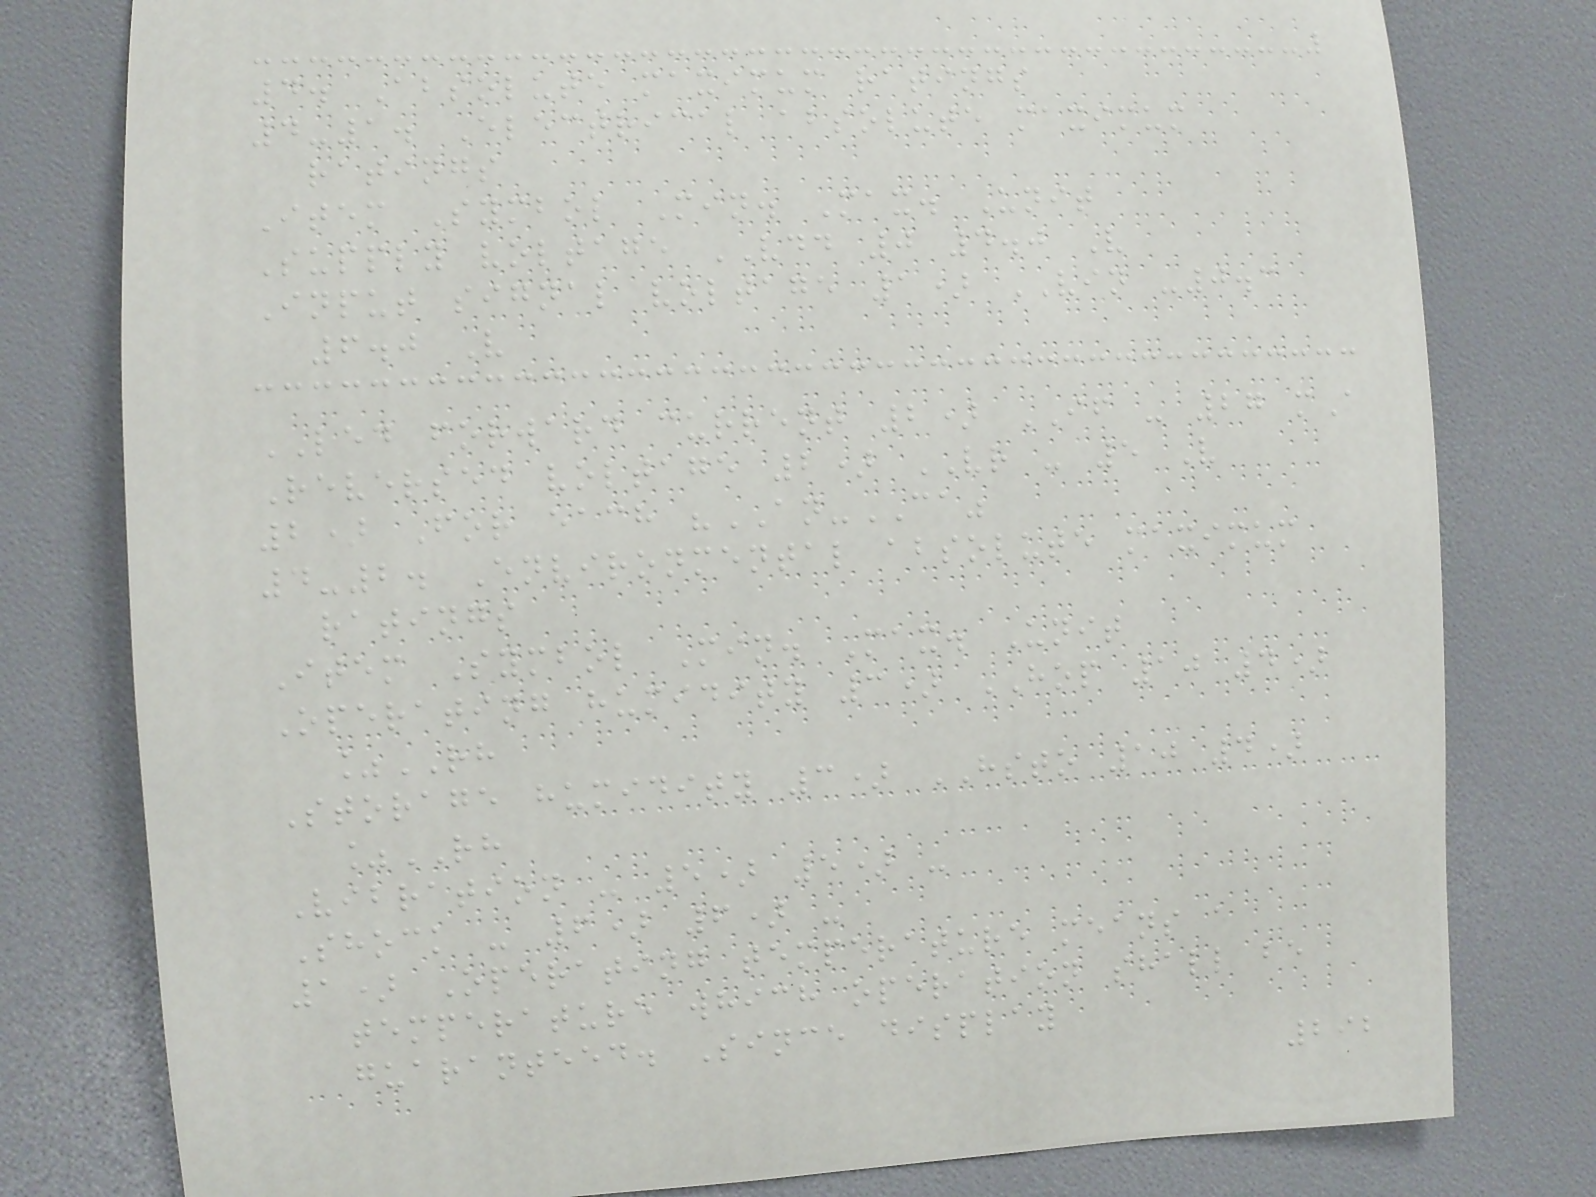4. Absolute maximum ratings
4-1. Electrical absolute maximum
ratings
Item Symbol Min. Max. Unit
Supply voltage VDD 0 4.0 V
Input signal voltage 1) VIN -0.3
6.0 V
LED forward current 2) IF - 27 mA
Reversed voltage 2) VR - 5 V
2) For each "AN-CA"
4-2. Environmental absolute maximum
ratings
Item Symbol Min. Max. Unit
Operating humidity 3) HOP 10 4)
%RH
Storage humidity 3) HSTO 10 4)
%RH
Vibration - 5) 5) -
Shock - 6) 6) -
1) Operating temperature means a
temperature which operation shall be
guaranteed. Since display
292
